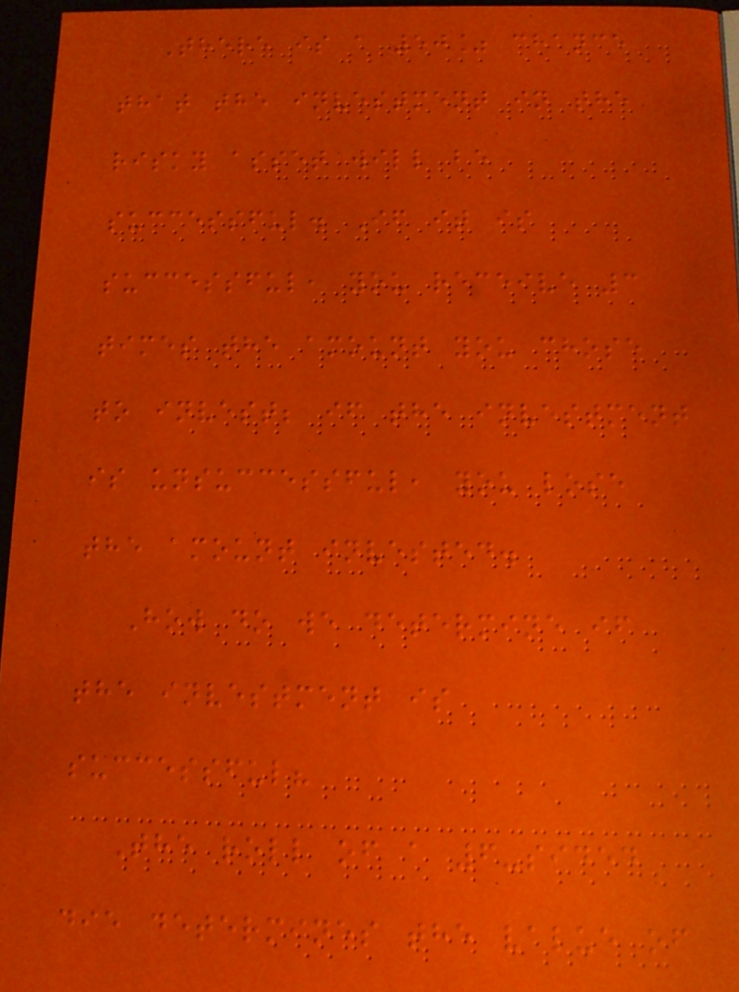There is a 50% chance
that the investment in the
risky asset will be
successful. If it is
successful, you receive 3
times the amount you chose
to invest; if the investment
is unsuccessful, you lose
the amount invested.
How do we determine if
the investment is
successful?
The roll of a 6-sided
die determines the value of
